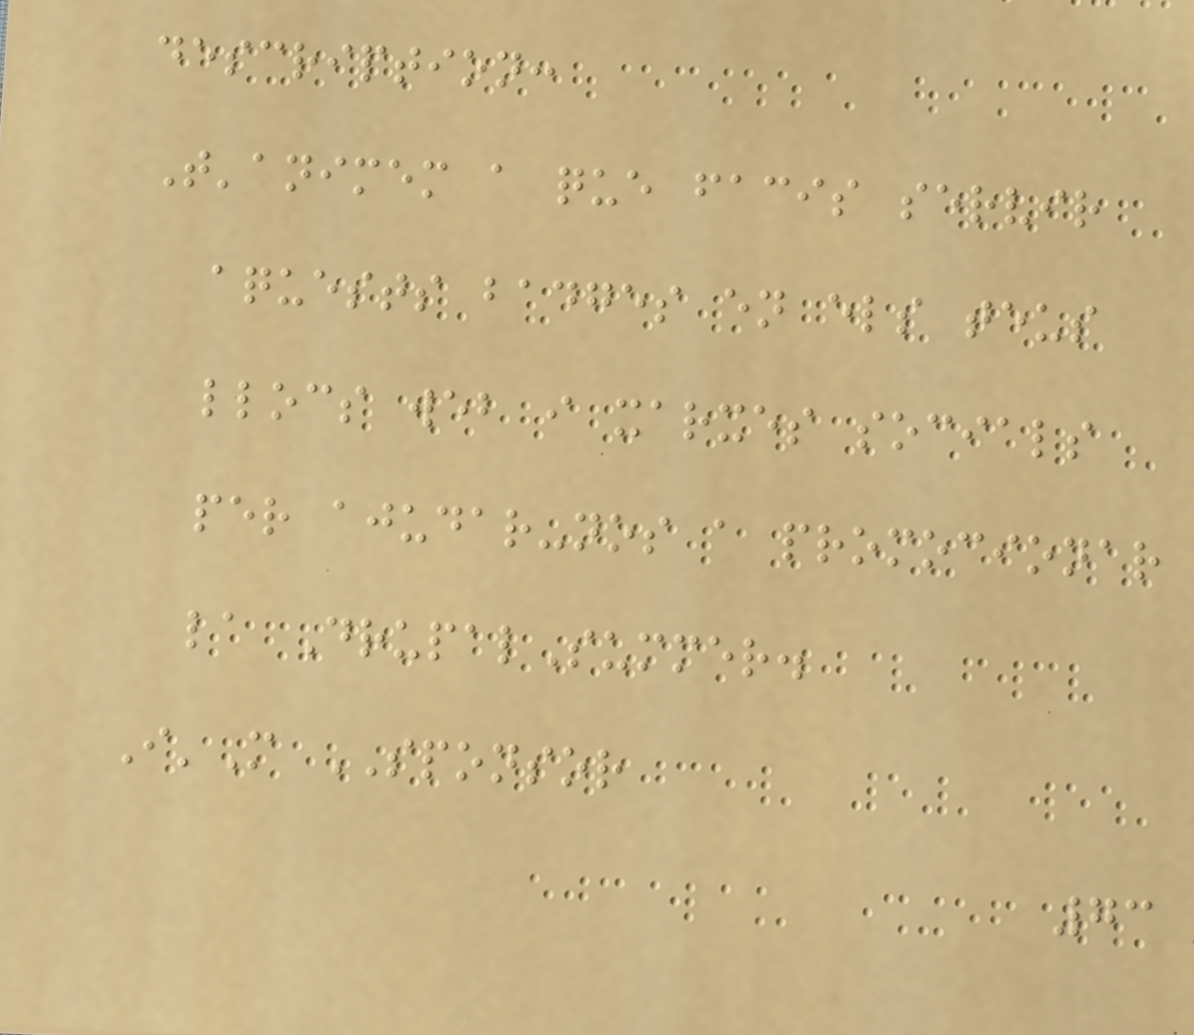description:
T'animem a que facis servir
aquests badges en els teus
llocs web i xarxes socials
per ajudar-nos a promocionar
la DrupalSummer.
I'M SPONSOR
73
